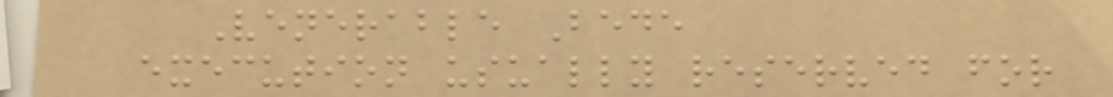Venerable Bede
execution usually reserved for
